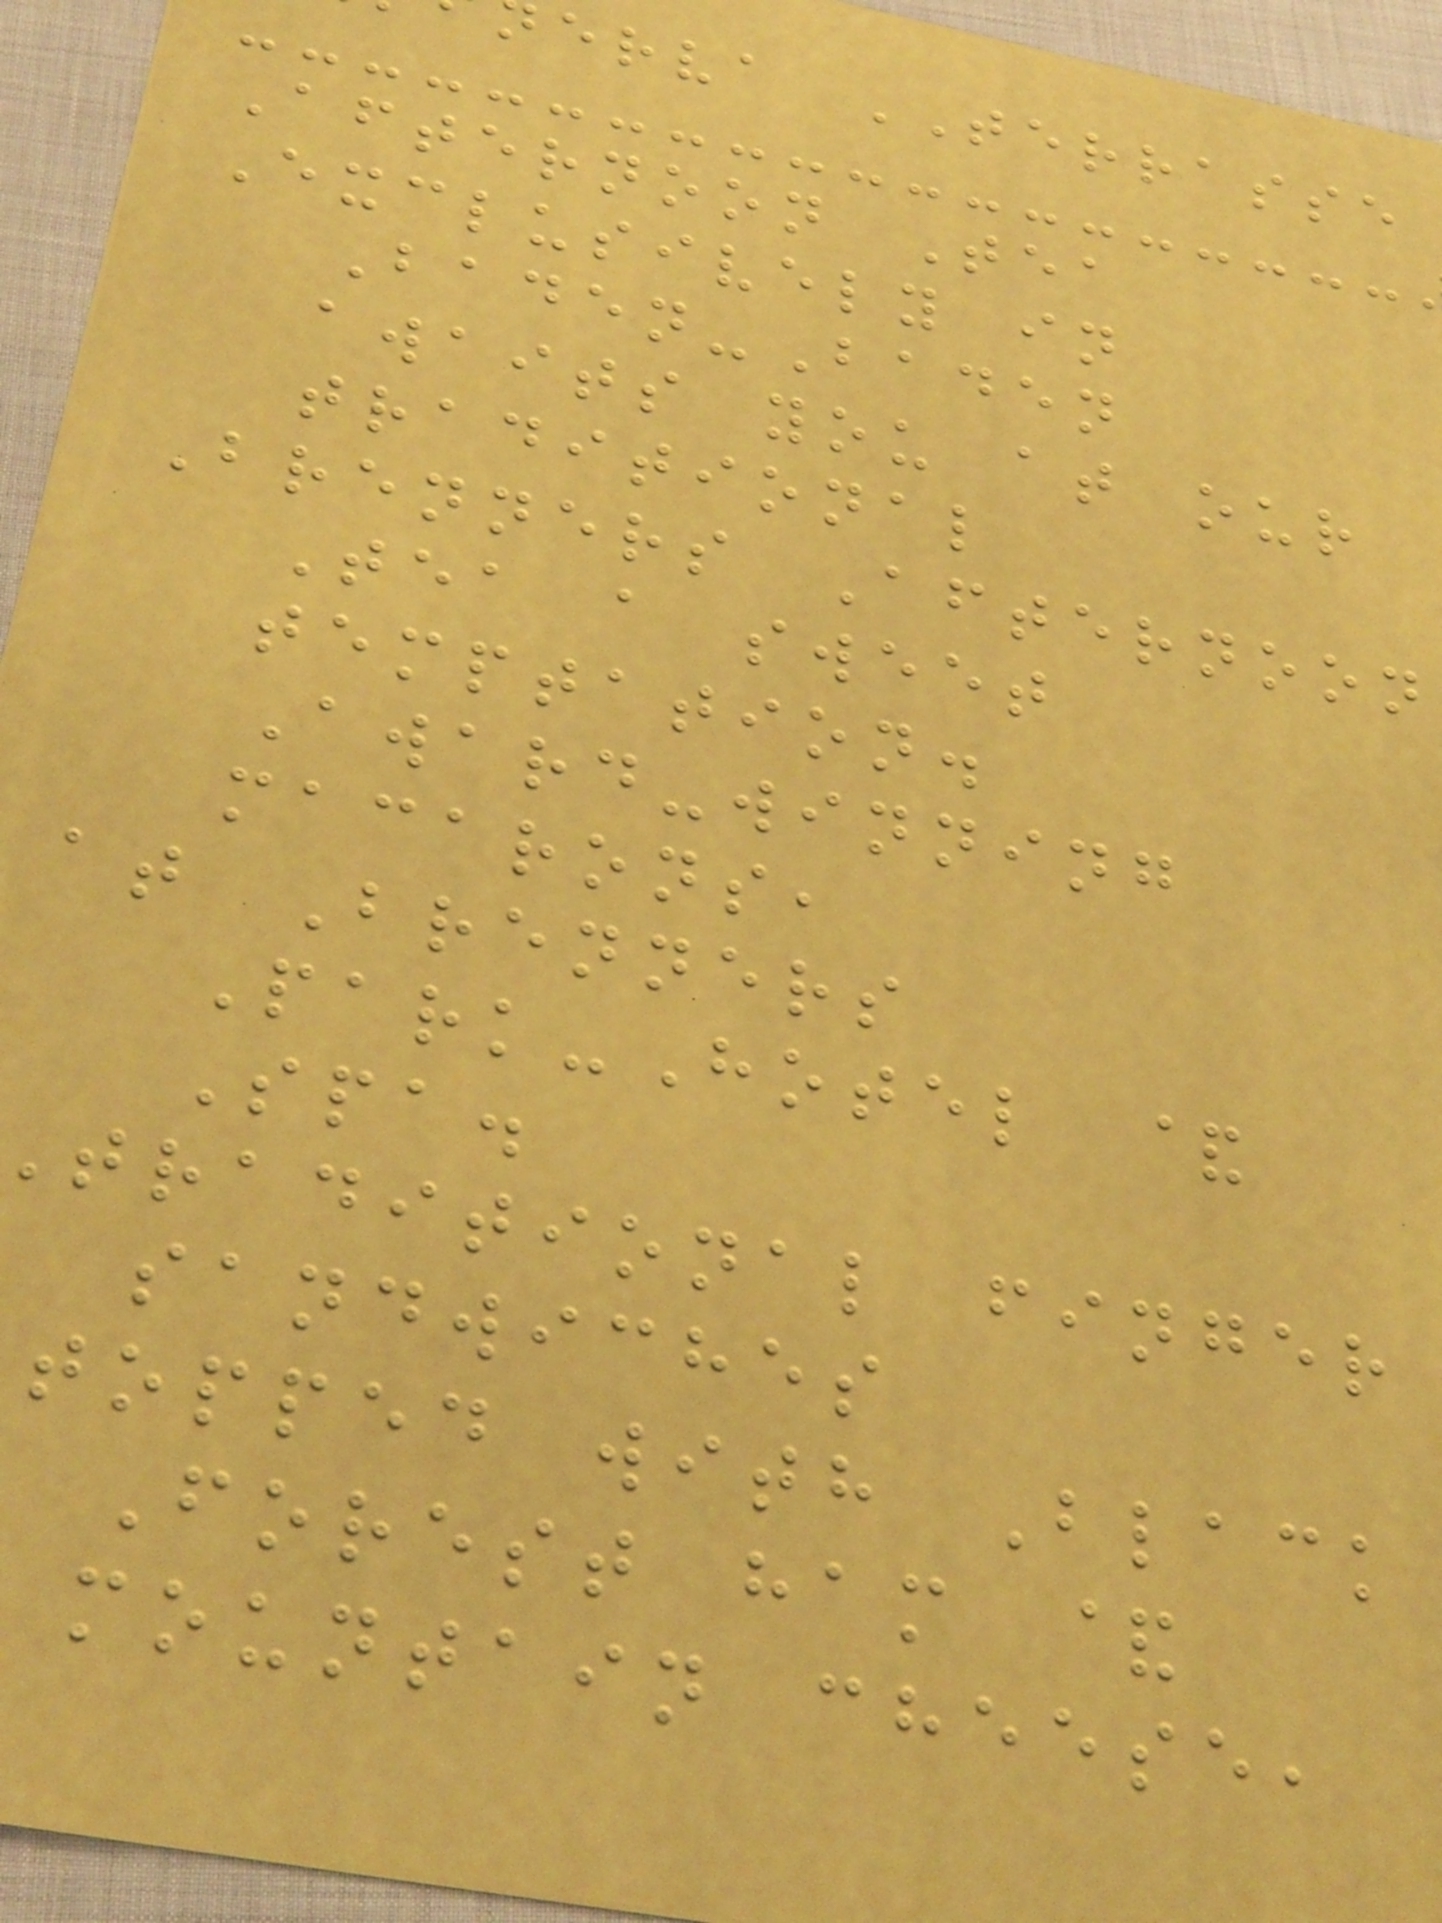erva TERRASSE
Afternoon Tea
Exclusively in
Baden-Baden
awaits you at our
traditional
Brenners Afternoon
Tea a sweet
temptation.
Award-winning
macarons,
at Brenners
Park-Hotel &
Spa.
traditional finger
sandwiches
topped with Black
Forest ham &
mountain cheese,
